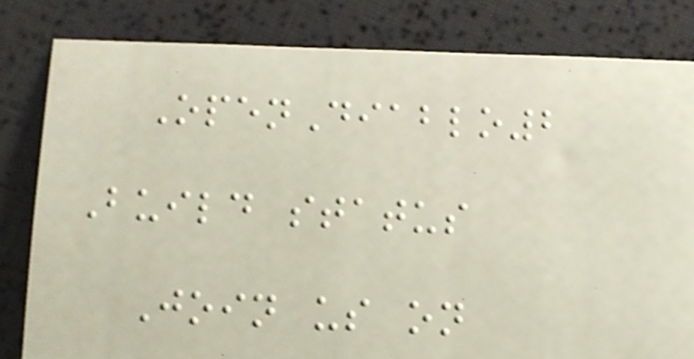OpenDiablo2
Build status
Join us on
